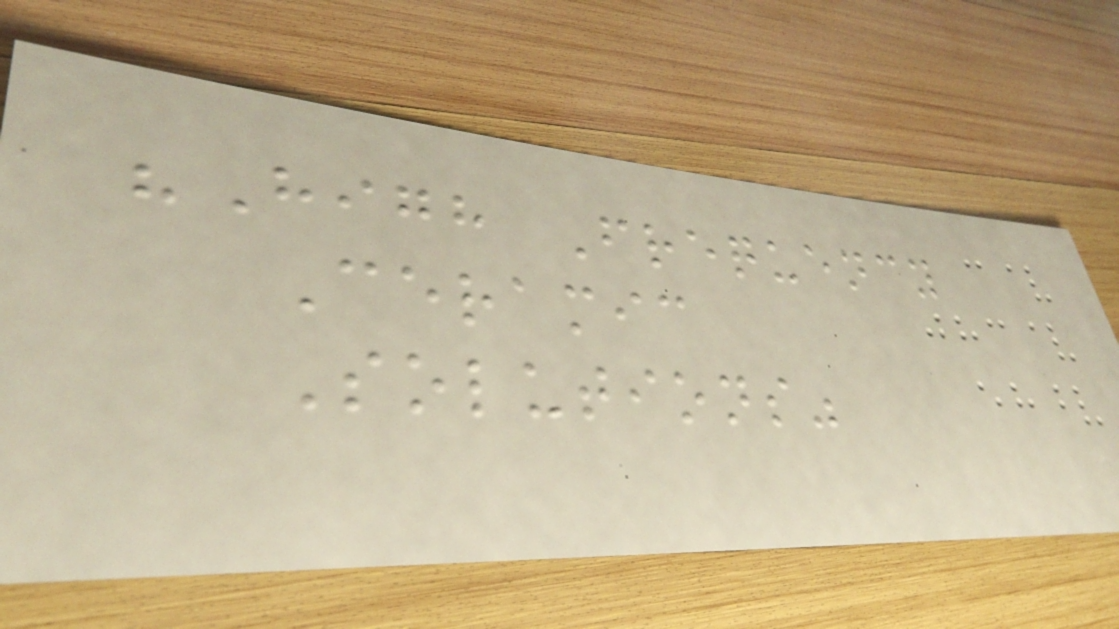"High Frequency
Ceramic
Solutions"
